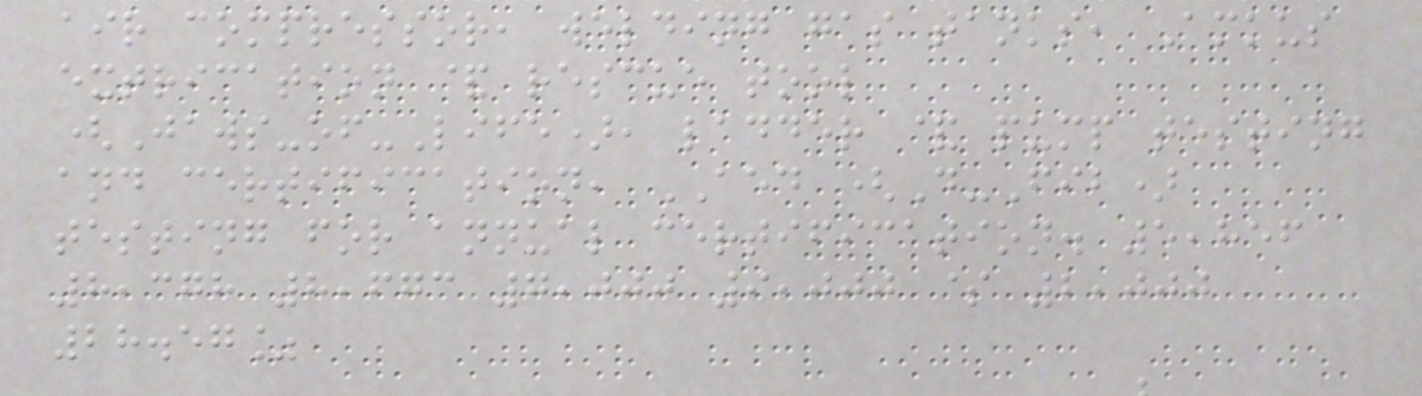air compressor, welding gas tanks, Amkus
extrication & rescue tool
(Jaws-of-Life), ladder & pump testing
and certification, AED (D-Fib)
testing for annual certification. 5,856
8,378 8,673 7,000 9,000 $ 2,000
28.57%
